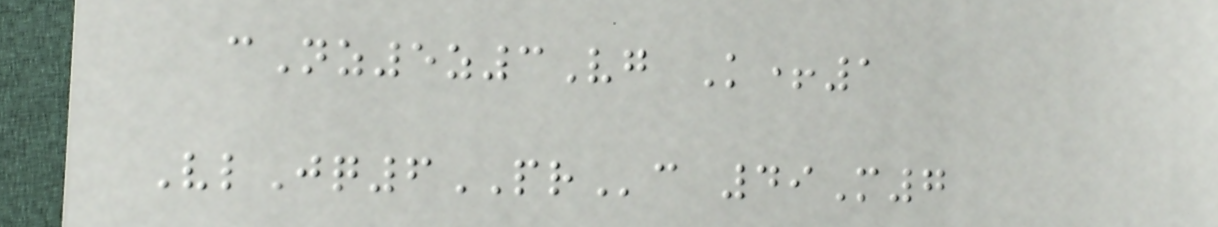cNz5z3Vg K+1
VlJq6PRc 49M7
